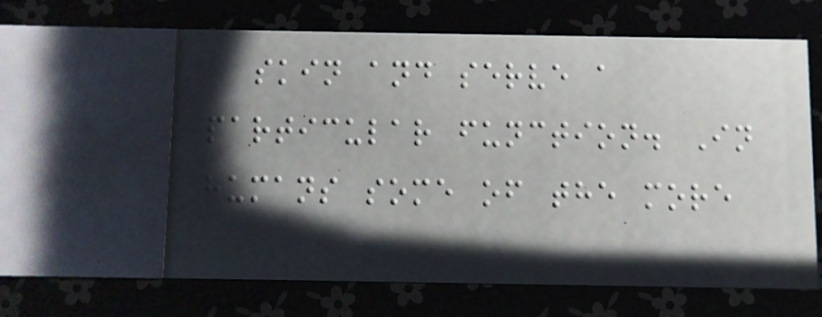skin and serve a
particular function. In
humans some of the more
